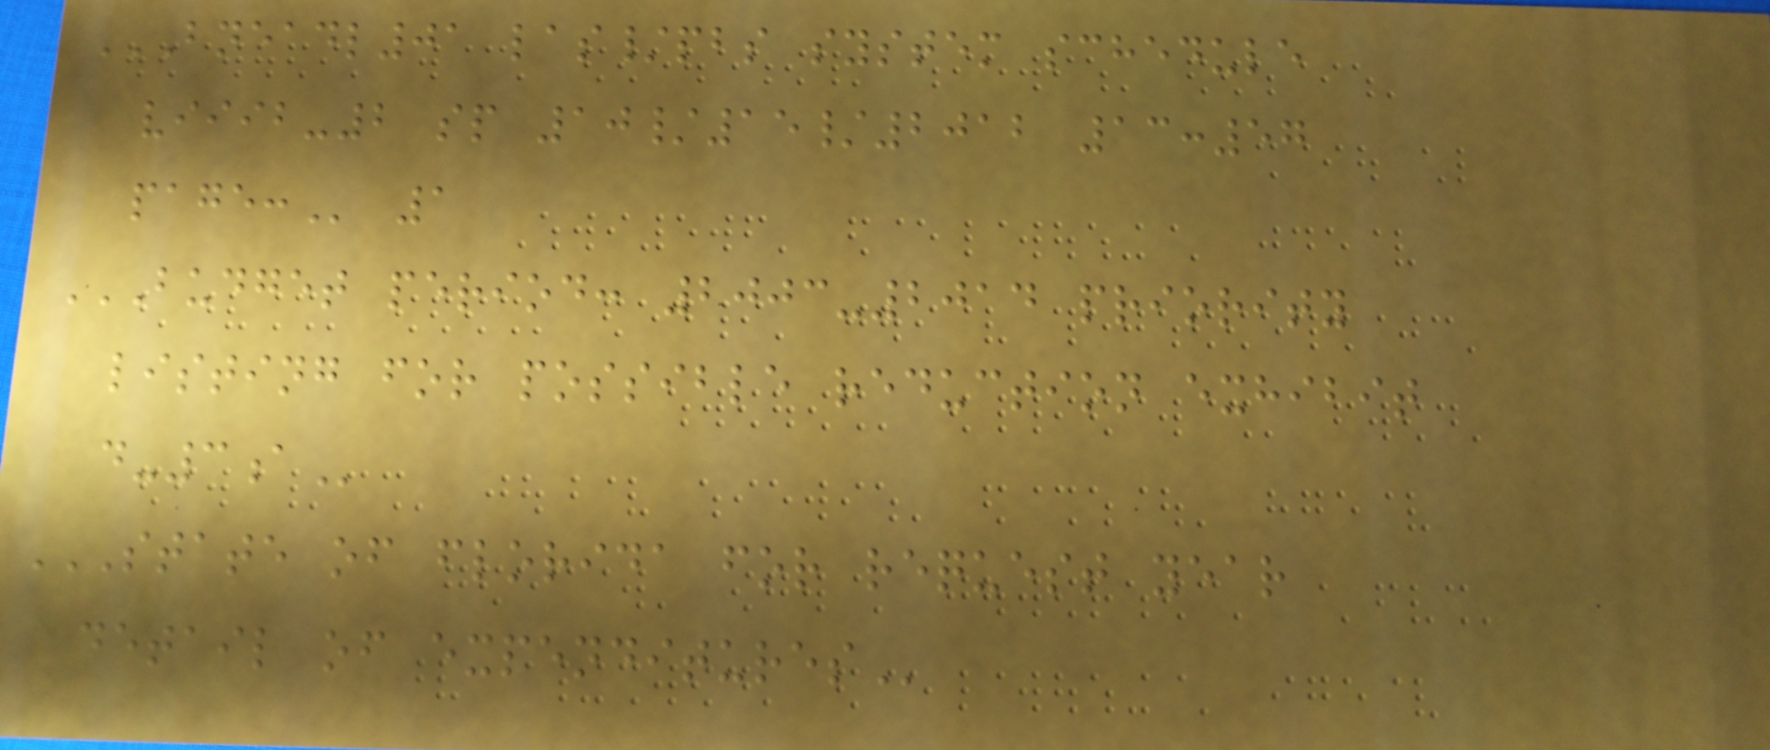BNEADL01 LAS/PBS SYSTEM SCHEDULE
VIIIB-2 SP 10/15/2012 13:57
PAGE: 1
BUDGET PERIOD: 2003-2014 PRIORITY
LISTING FOR POSSIBLE REDUCTION EXHIBIT
D-3A
STATE OF FLORIDA FOR REQUEST YEAR
DETAIL OF EXPENDITURES
